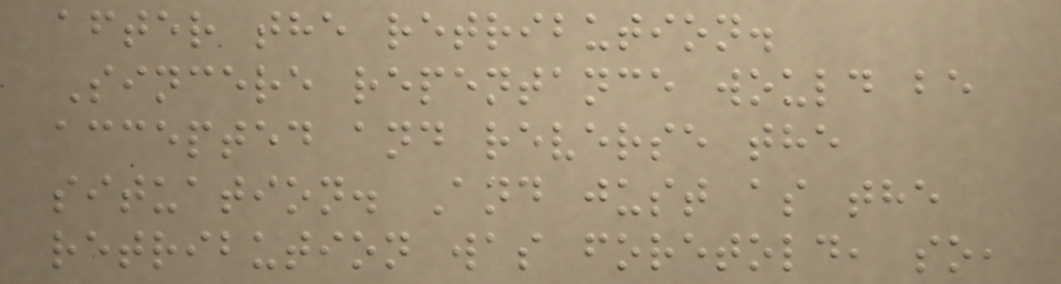after the retribution.
Sincere repentance would be
accepted and reverse the
situation. And just as the
retribution was foretold, so,
